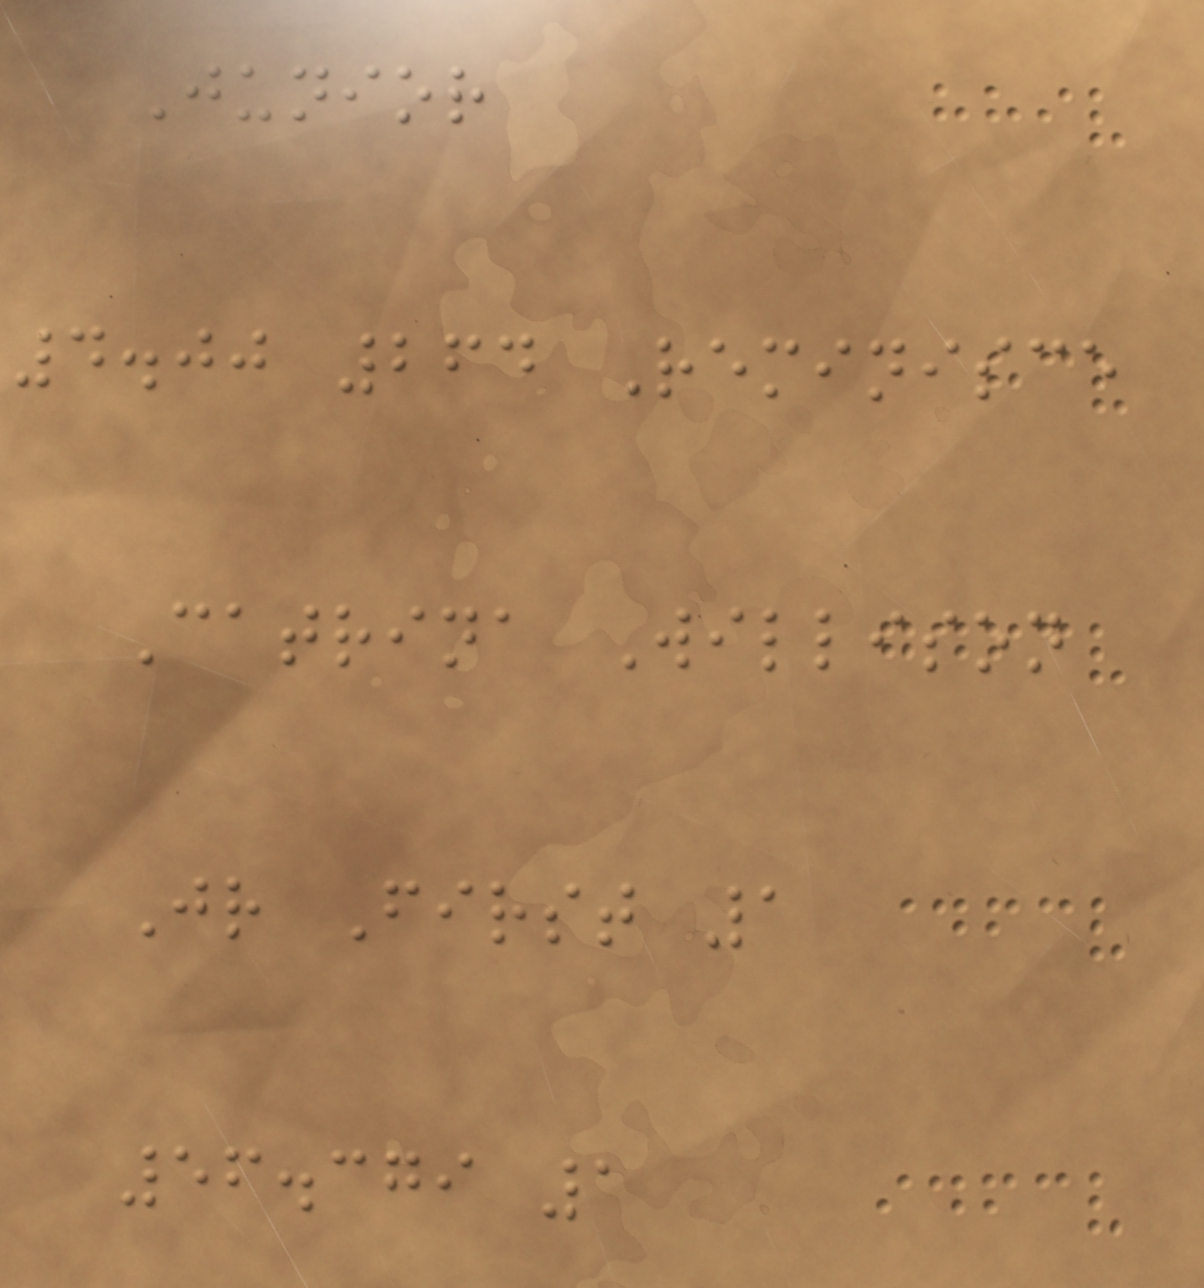Junior
4.00 264 Reminisce
Catrina Willison
Jr First 1
56.379 1
